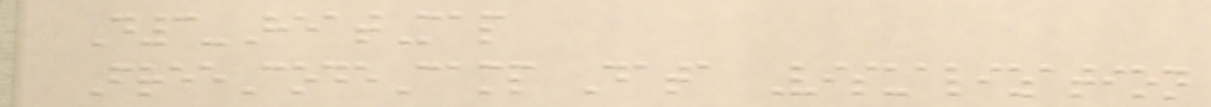D3-HeatMap
FreeCodeCamp Data Visualization
